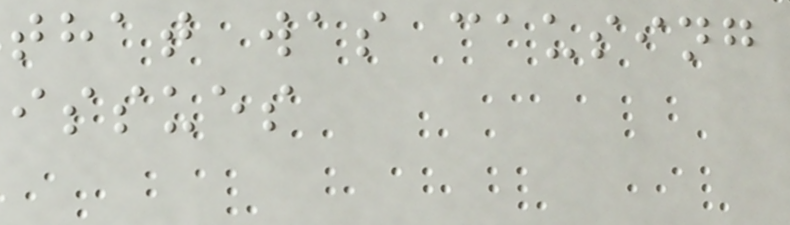that was causing
issues
